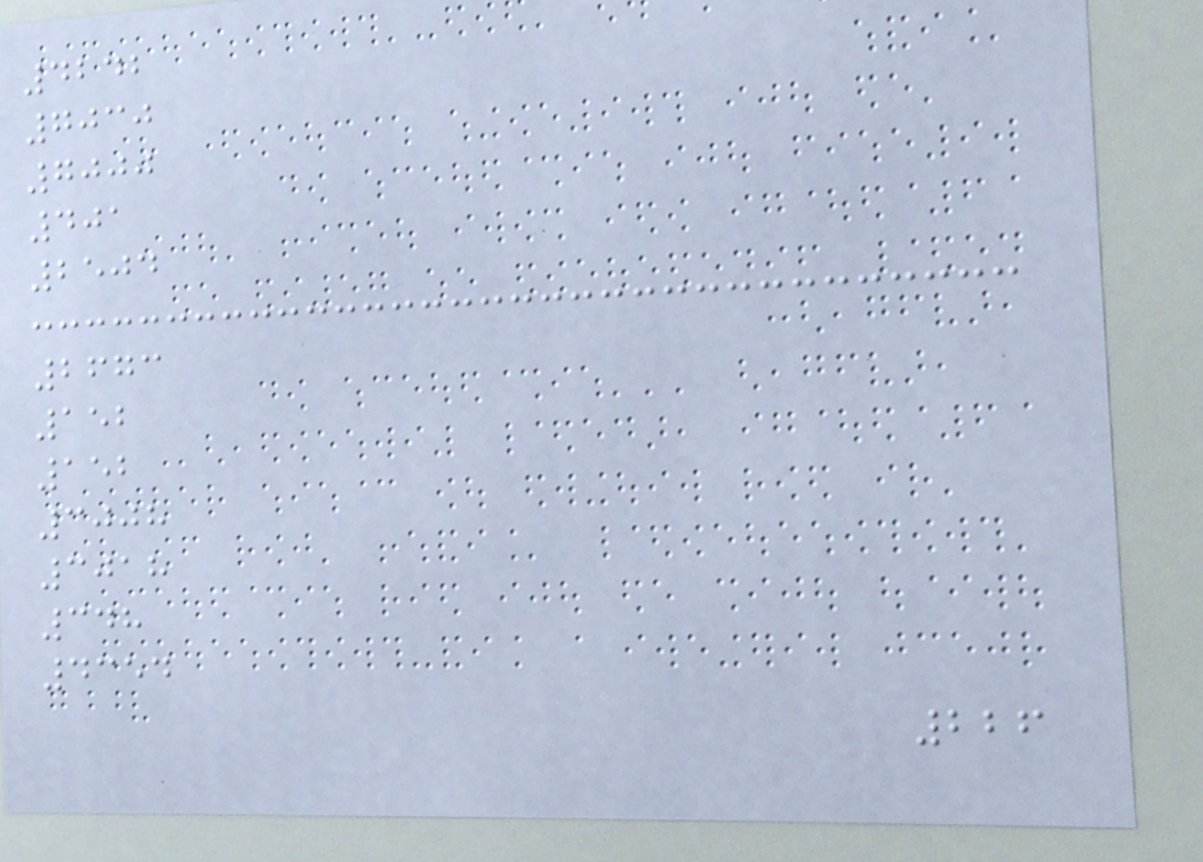4242
7030
7000
401
2504
2673
152
152
3008
3018
348
4354
226
